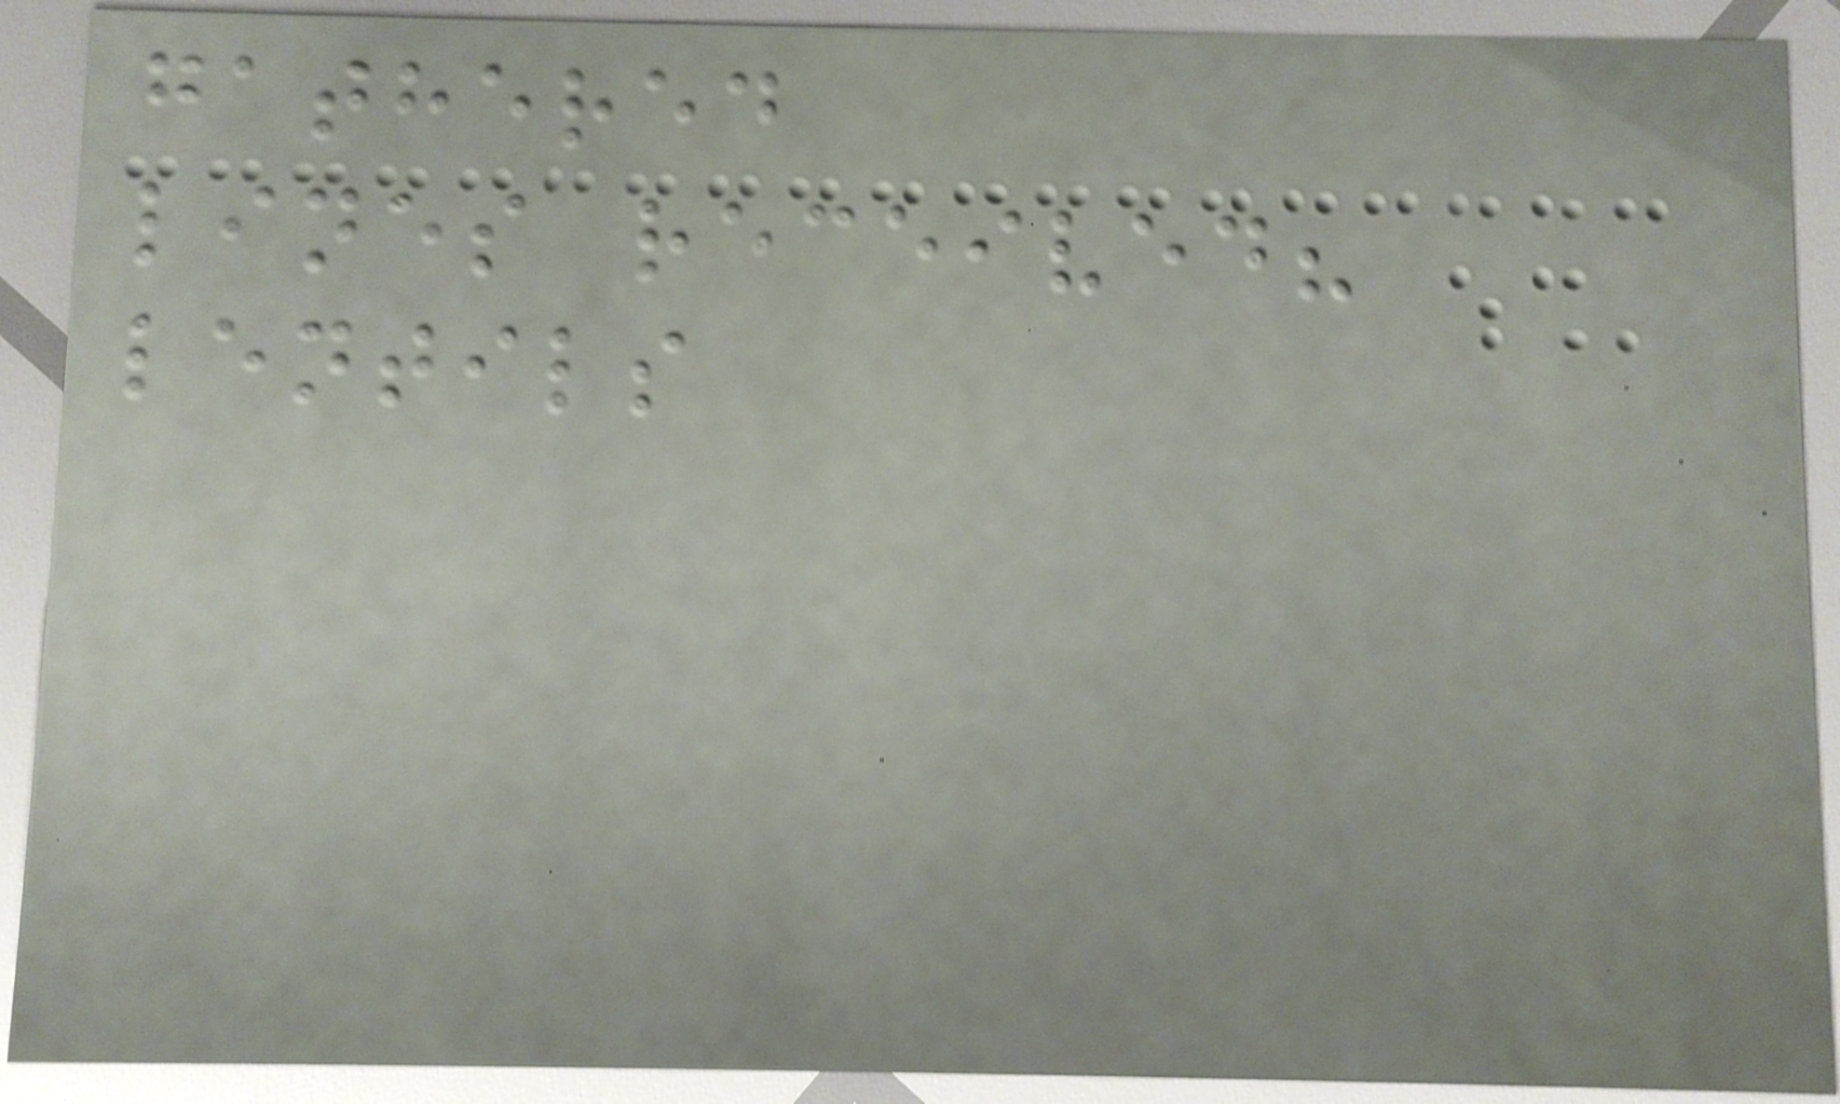gathered
lines received?
lentils
